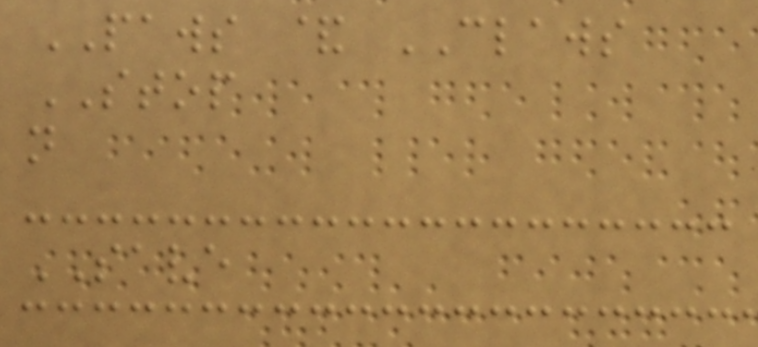PAWS & CLAWS
STOP
n
SAVE
